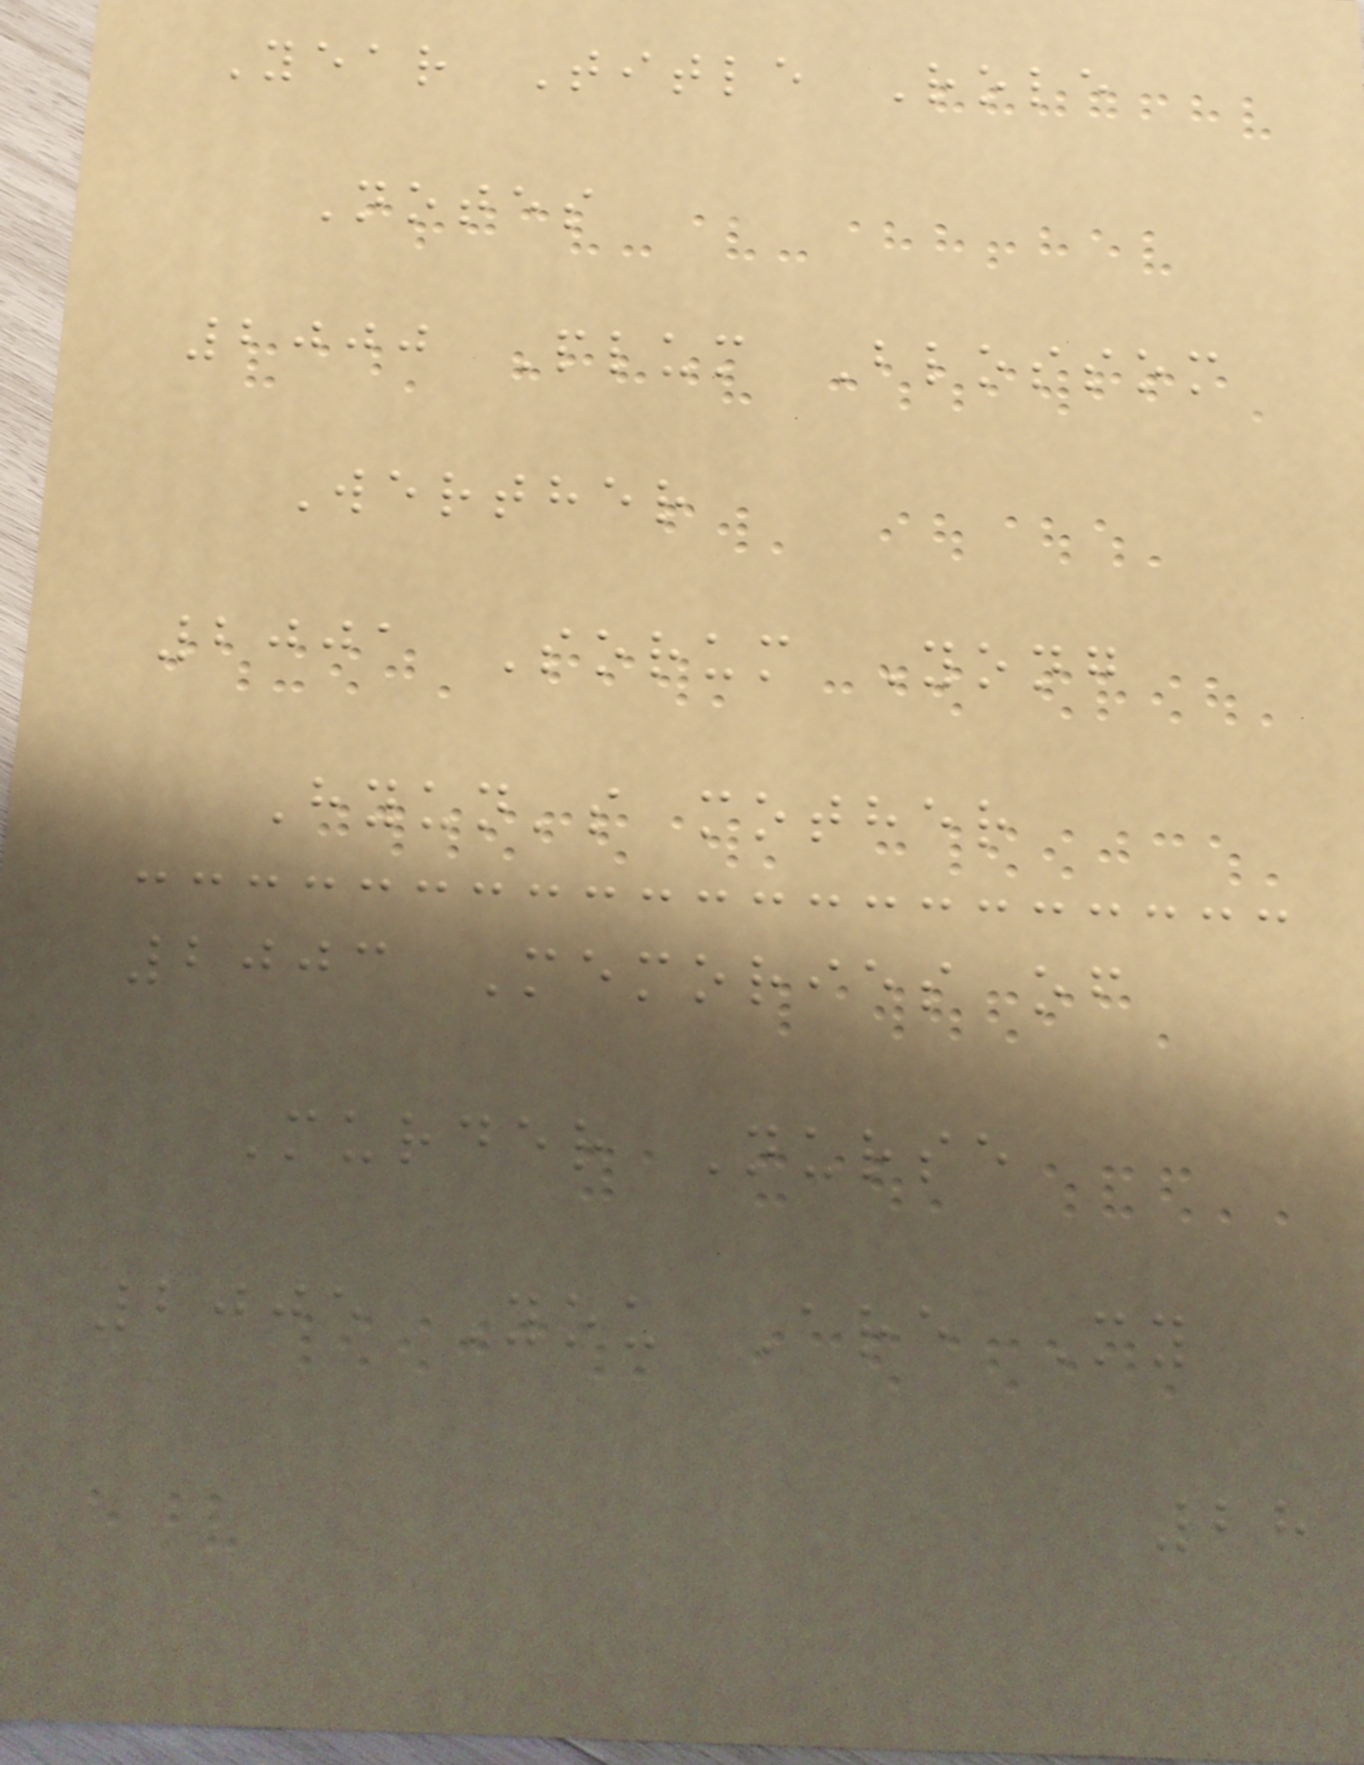Year Title Role
Notes
2000 Plum Blossom
Werther
2001 Sorum Yong
Hyun's mother
2003 Memories of
Murder Nurse
2005 You Are My
28
